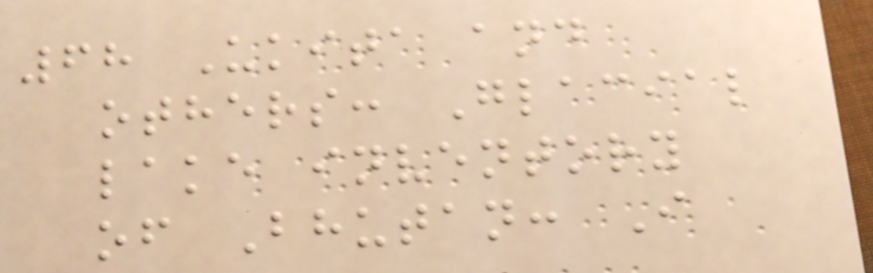68 Ukita and
others: Glacial
lake inventory
of Bhutan: I
